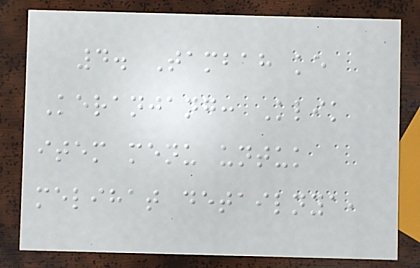4. Tambah ke
Keranjang: Klik
item menu untuk
melihat detailnya,
